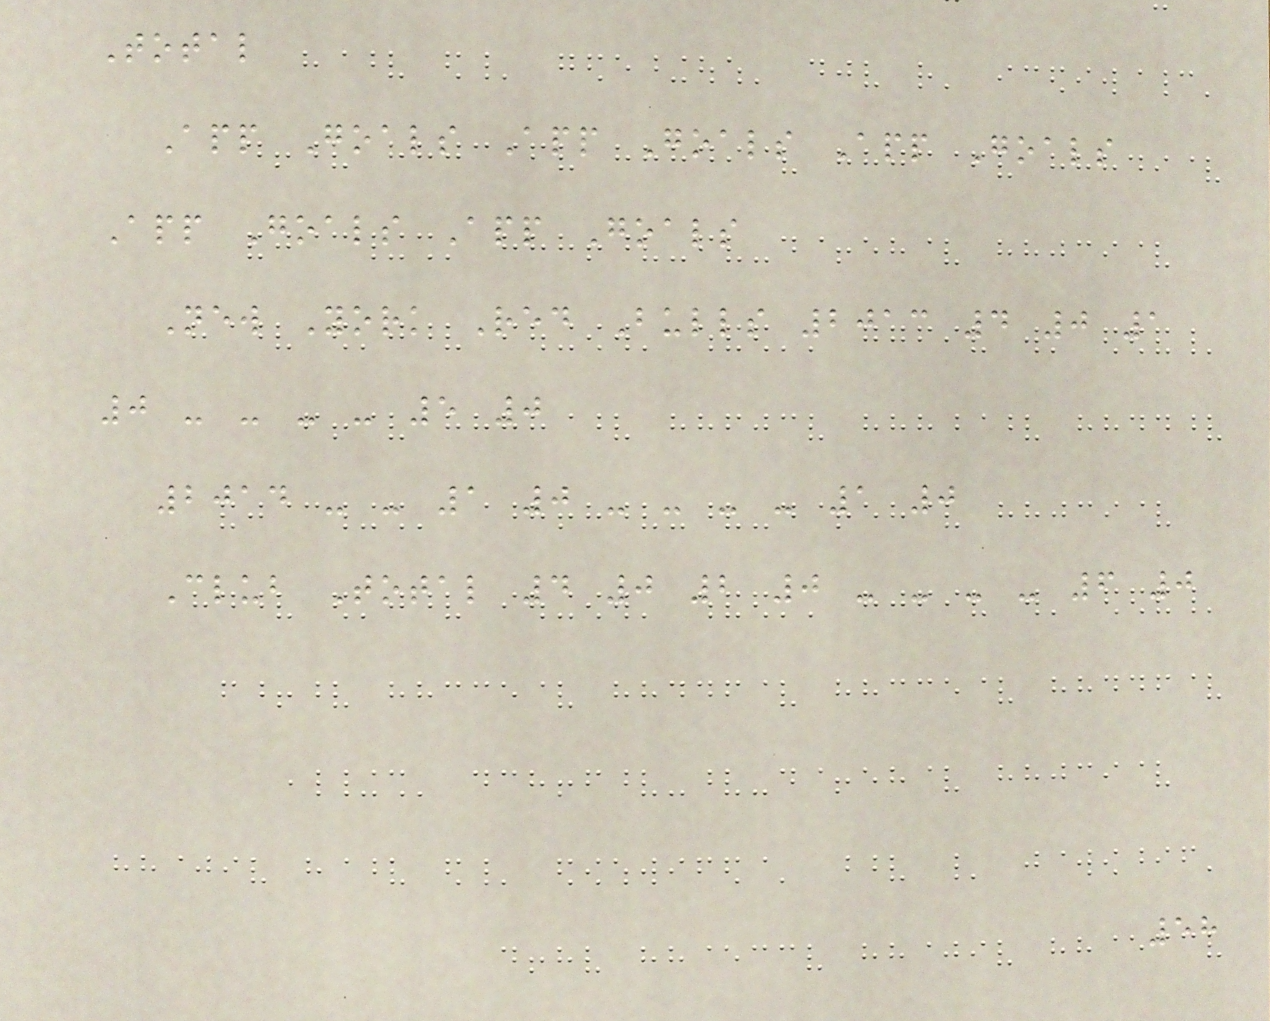Total
App Goals App Goals App Goals
App Goals App Goals
New York Red Bulls 2013 4 0 1
0 - - - - 5 0
2014 - - 1 0 - - - - 1 0
Club Total 4 0 2 0 - - - - 6 0
58
